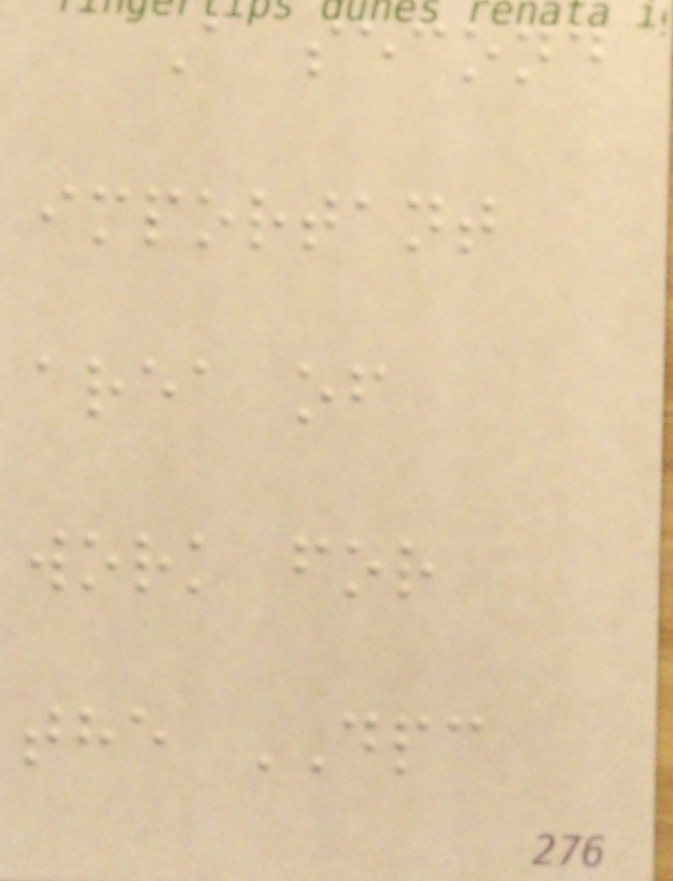A second
important
area of
work for
the DPC
